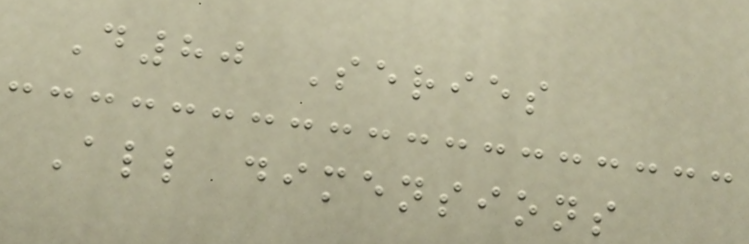D80 Series
All dimensions
